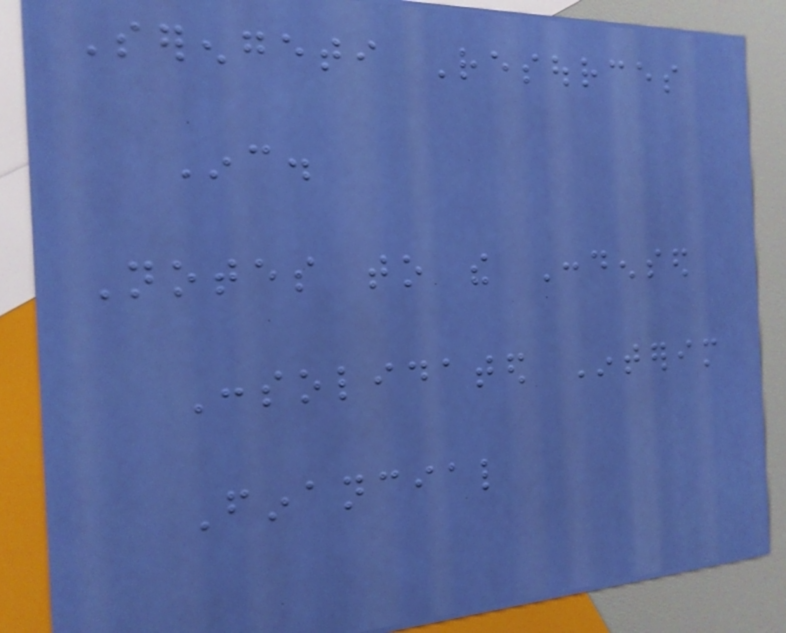Serengeti Resources
Inc.
Notes to the Condensed
Consolidated Interim
Financial
